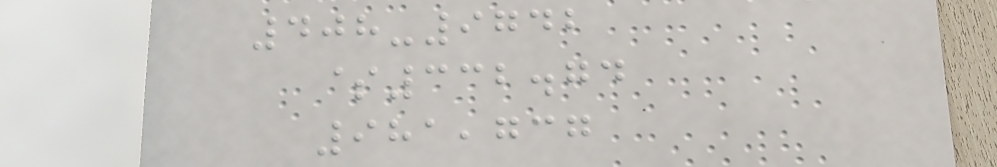408-9742
$332.74
981,737
